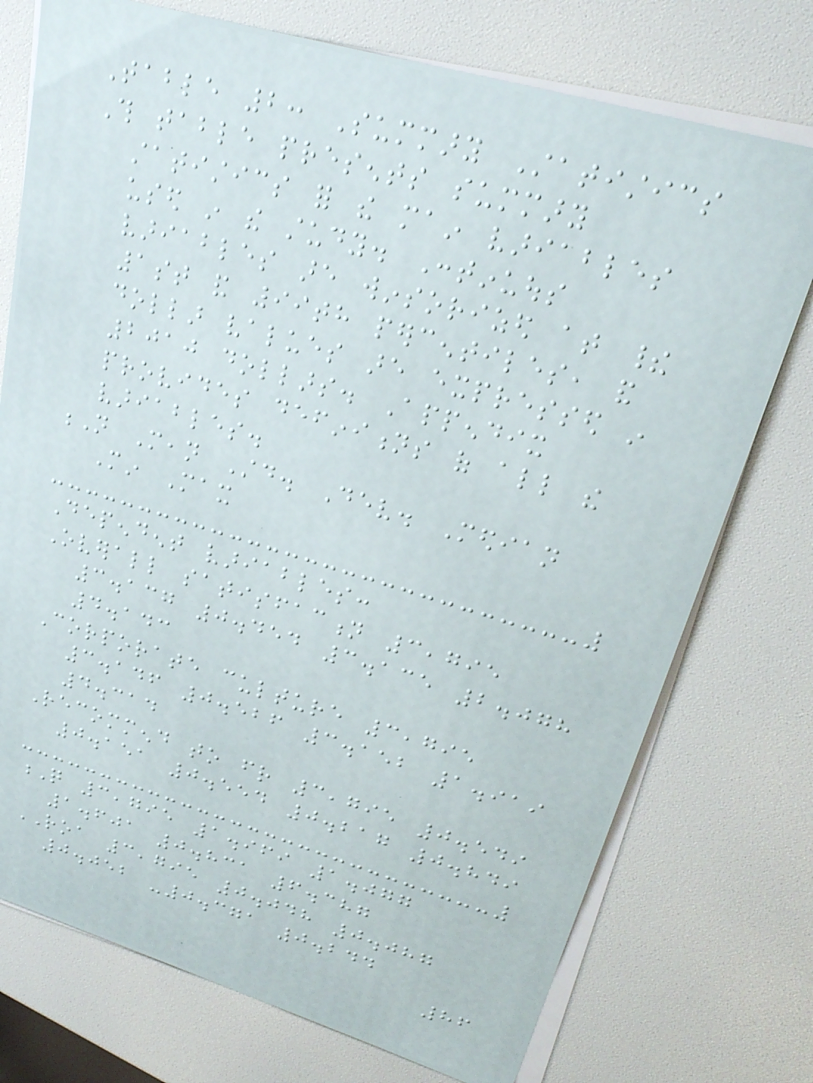Table 2: Summary Statistics
This table presents summary
statistics for the main variables
used in the study. Continuous
variables are winsorized at their
1st and 99th percentiles, and
dollar values are expressed in
2010 dollars. Appendix
provides definitions of all the
variables.
N Mean Std. Dev. Median
Min Max
Dependent variables:
Overall satisfaction 3,795
3.137 0.454 3.135 2.078
4.143
Corporate culture 3,795
3.146 0.526 3.152 1.919
4.314
Recommend to friend 3,795 0.549
0.151 0.554 0.217 0.849
Q 3,795 1.969 1.077
1.601 0.831 6.387
ROA 3,795 0.048 0.087
0.052 -0.371 0.244
86
